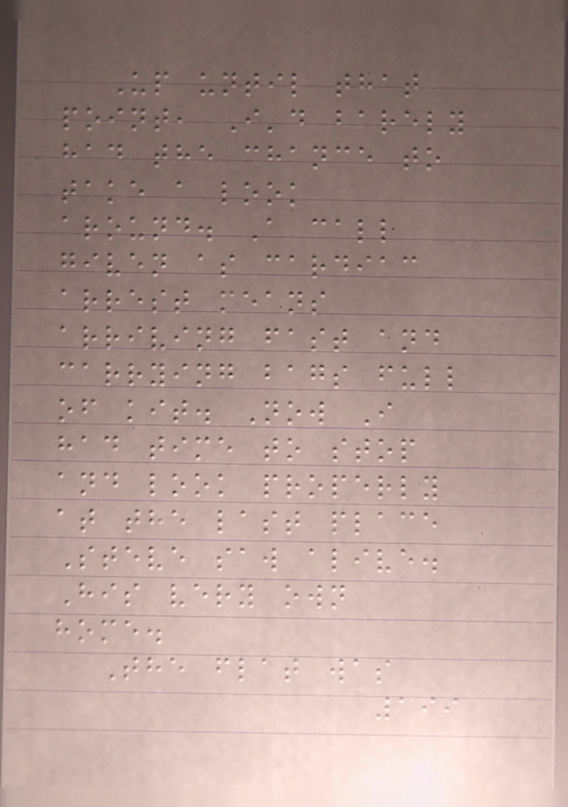Up until that
point, I'd barely
had the chance to
take a look
around. A call
given as cardiac
arrest means
arriving fast and
carrying bags full
of kit. Now I
had time to stop
and look properly
at the last place
Steve saw alive.
His very own
home.
The flat was
199
